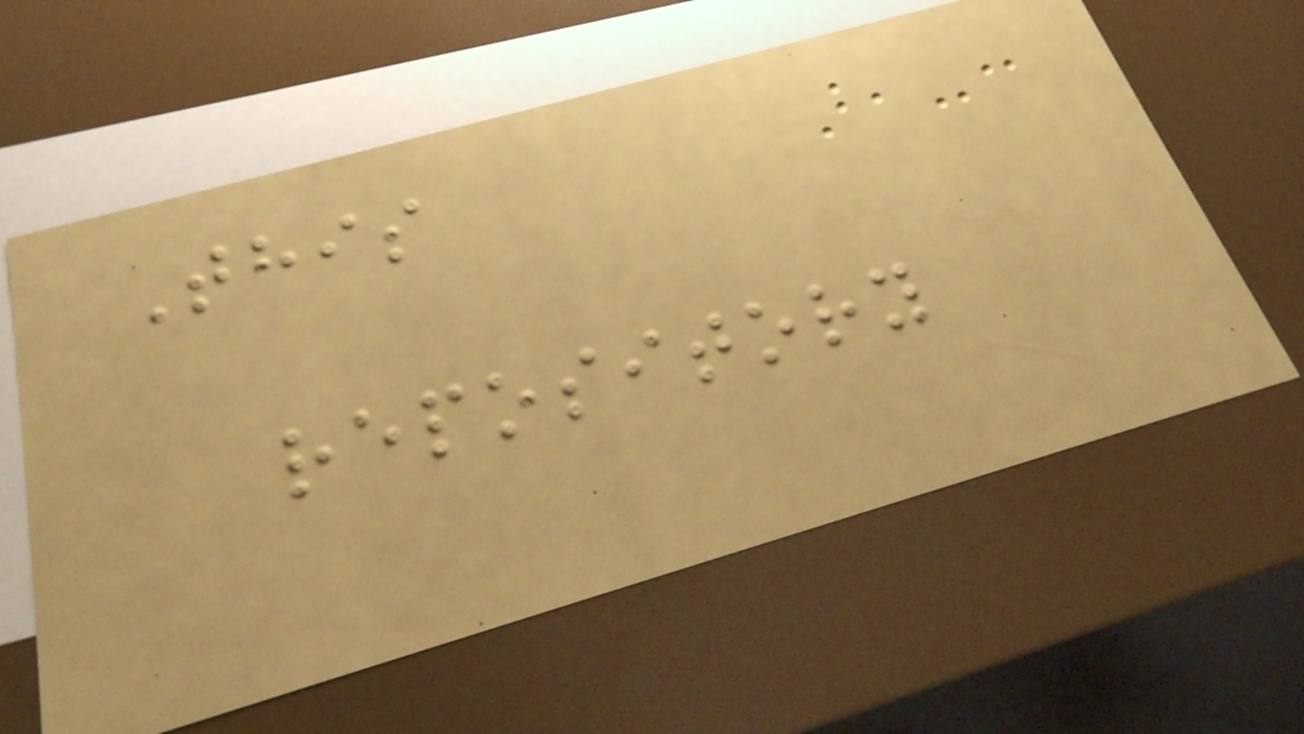This
repository
